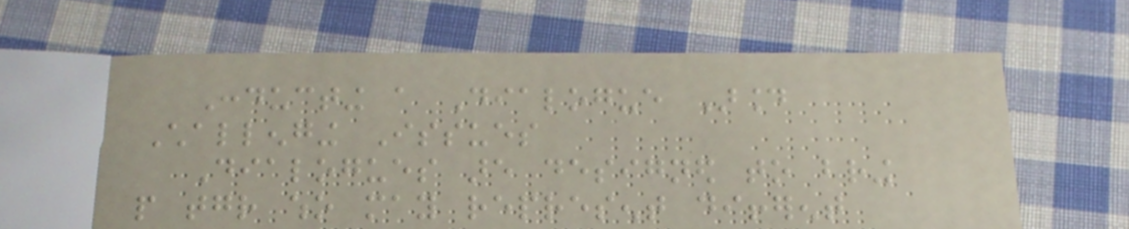Conducting a Dialogue Around
Challenging Issues
Dialogues are designed to bring
people together who may represent different
